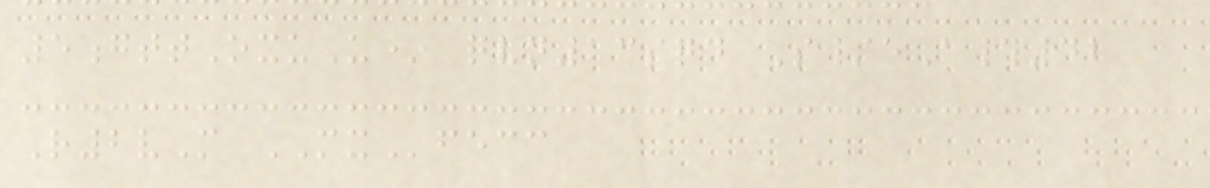5gttOxuU* qvn13sqd S/eA#42
R2vM MXfecc
